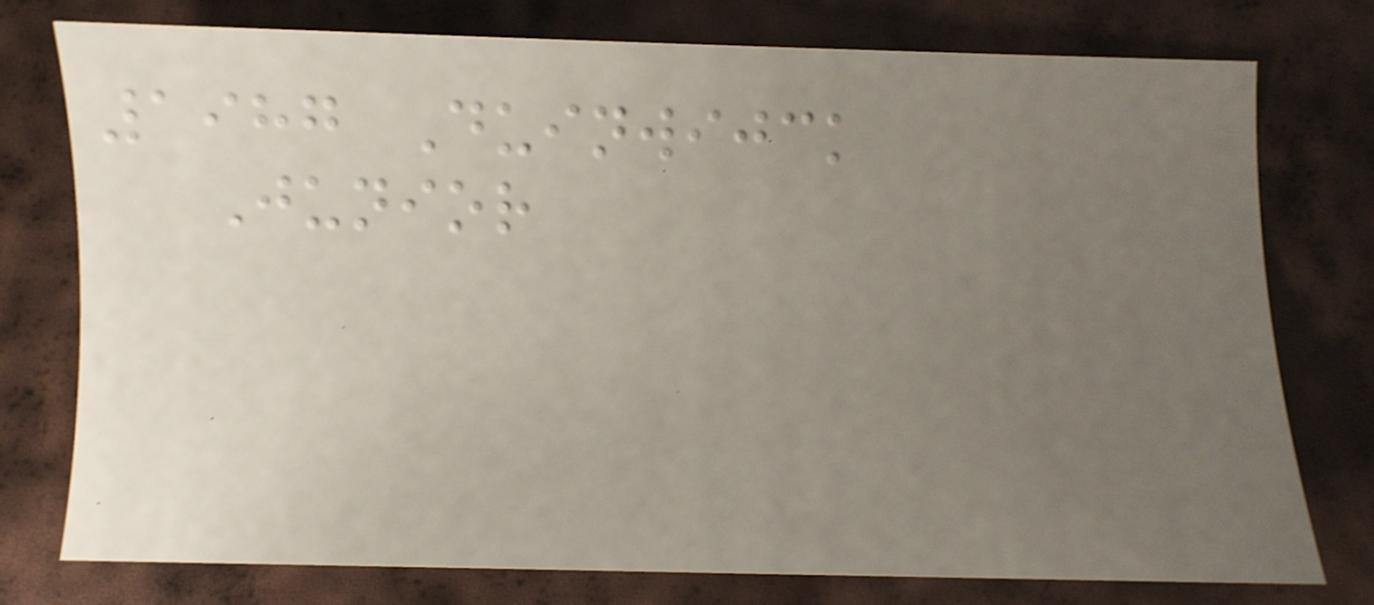1987 Duinwijck
Junior
